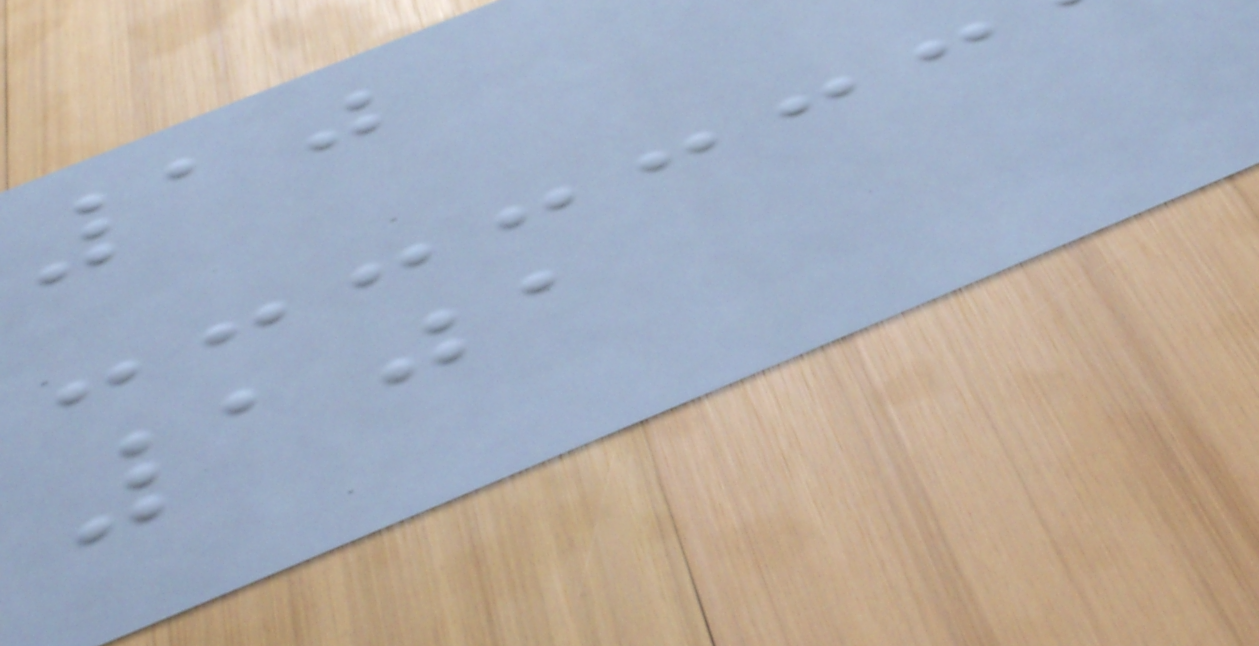10
101
